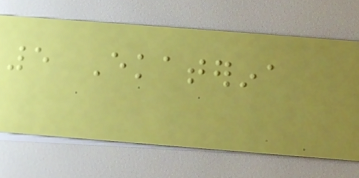5 Ekaterina
